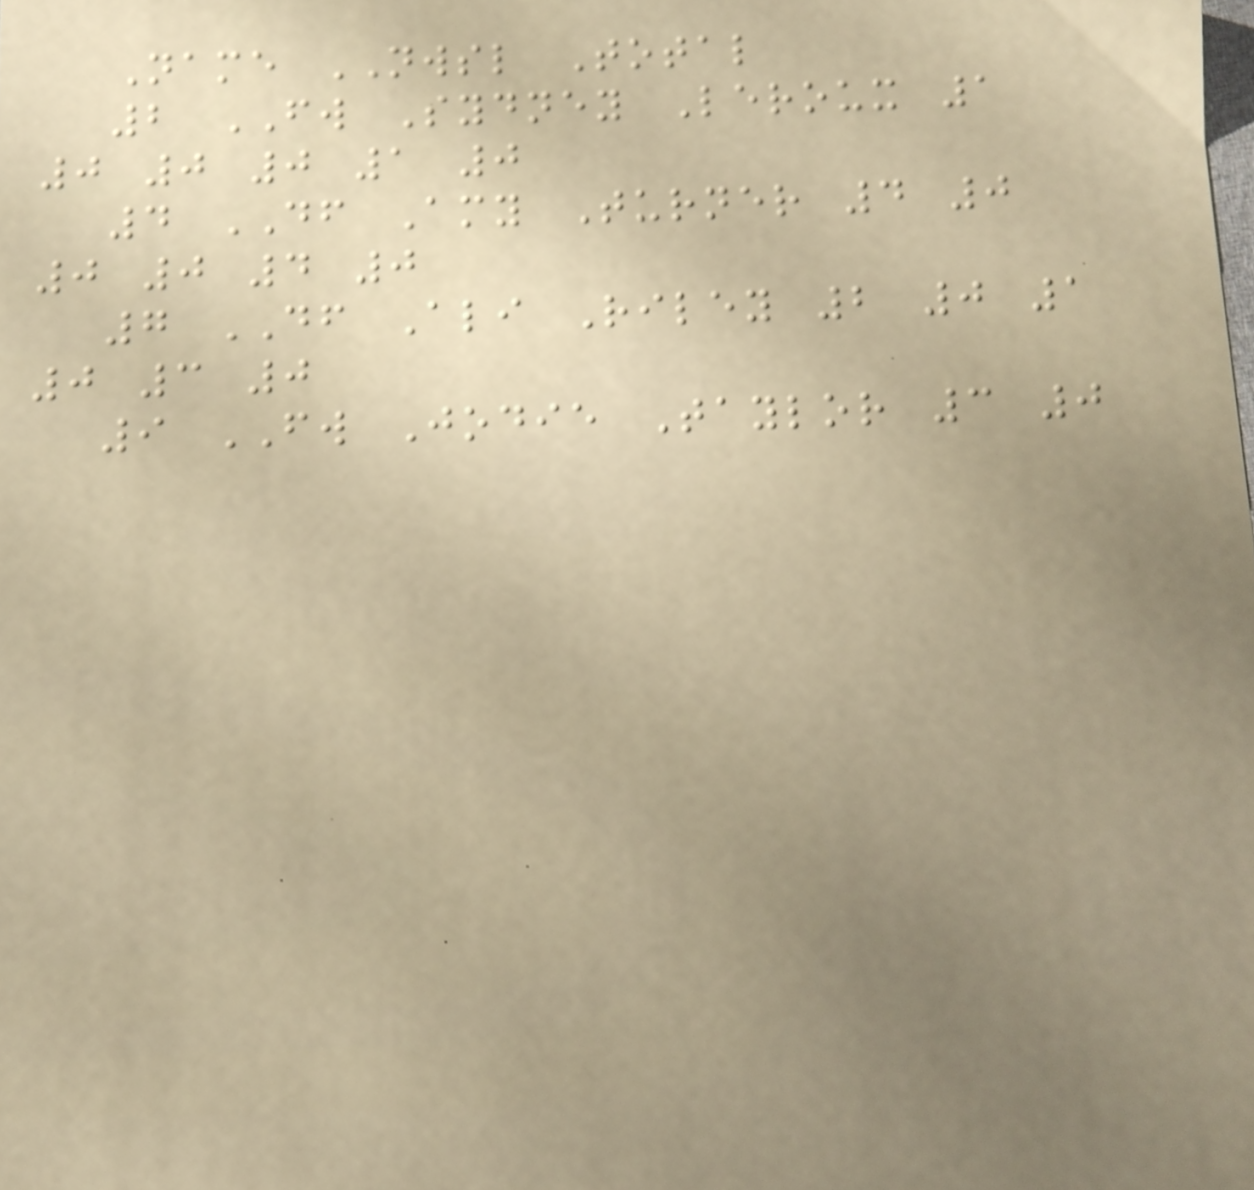Name NWSL Total
2 FW Sydney Leroux 1
0 0 0 1 0
4 DF Amy Turner 4 0
0 0 4 0
7 DF Ali Riley 2 0 1
0 3 0
9 FW Jodie Taylor 3 0
